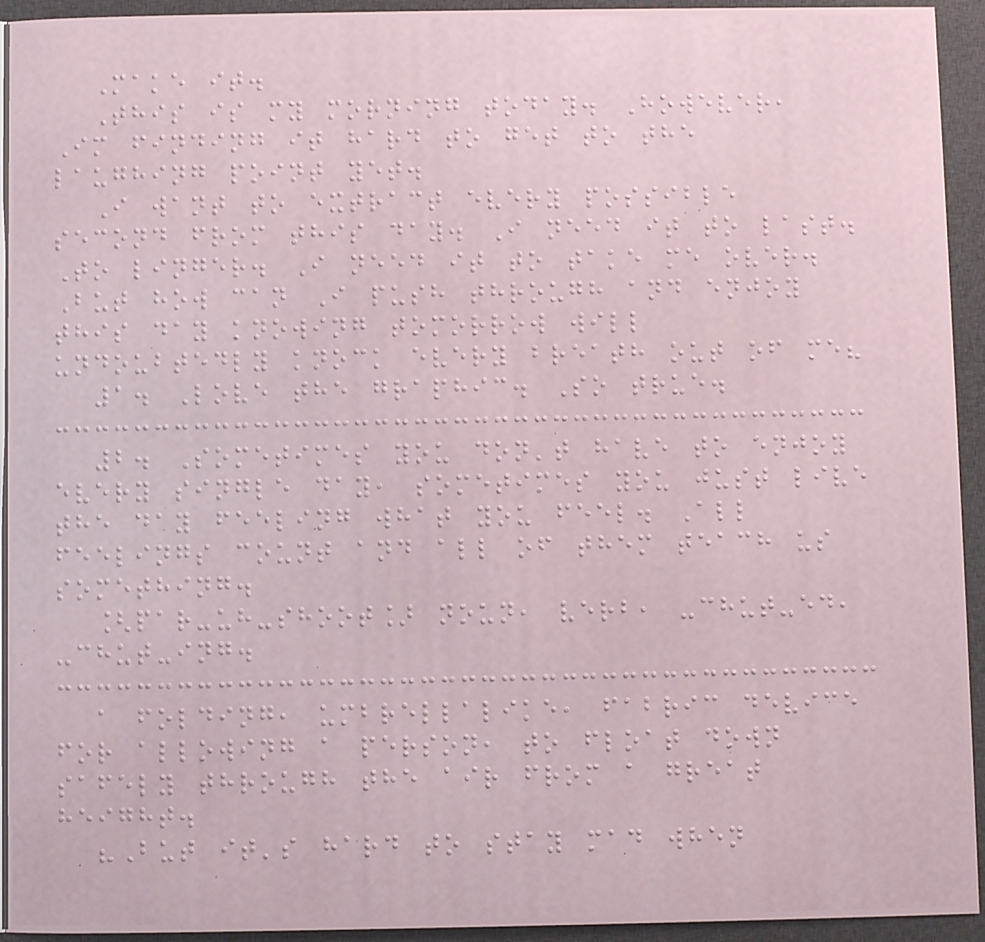Make it.
This is my morning today. However,
Im finding it hard to get to the
laughing point yet.
I want to extract every possible
second from this day. I need it to last.
To linger. I need it to take me over.
But how can I push through and enjoy
this day knowing tomorrow will
undoubtedly knock every breath out of me?
1. Love the graphic. So true.
2. Sometimes you don't have to enjoy
every single day, sometimes you just live
the day feeling what you feel. All
feelings count and all of them teach us
something.
[par-uh-shoot] noun, verb, -chut-ed,
-chut-ing.
a folding, umbrellalike, fabric device
for allowing a person, to float down
safely through the air from a great
height.
"But it's hard to stay mad when
